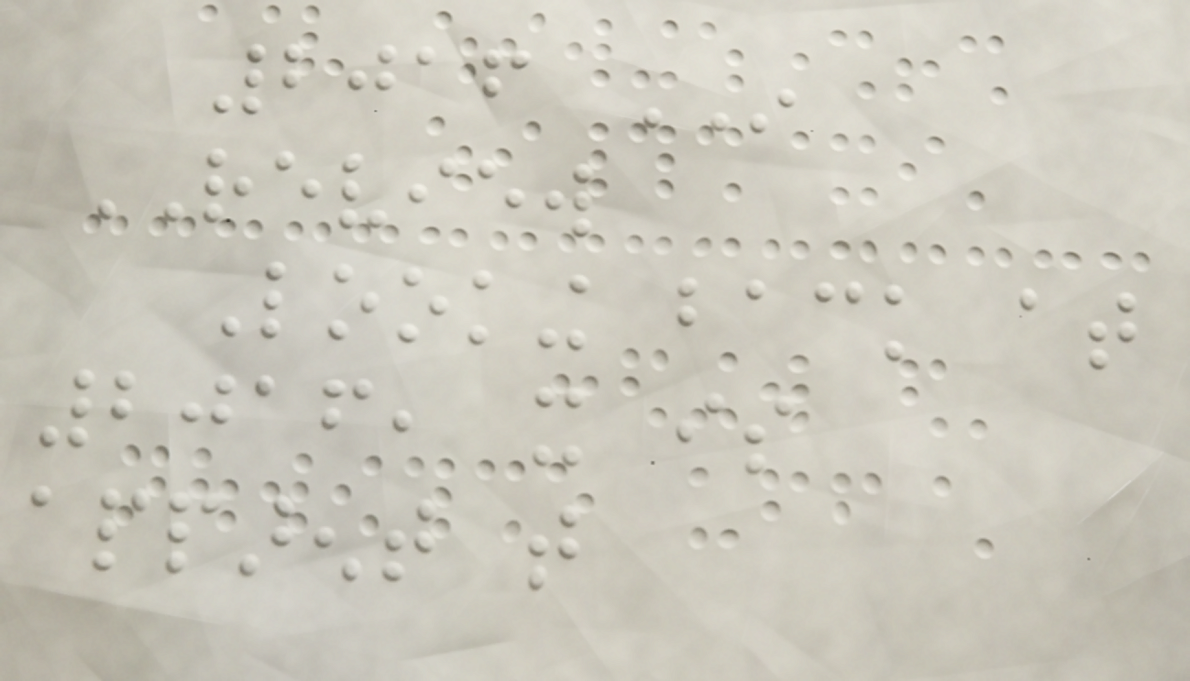2016 IN
REVIEW
Looking back at
2016, it is
apparent that
